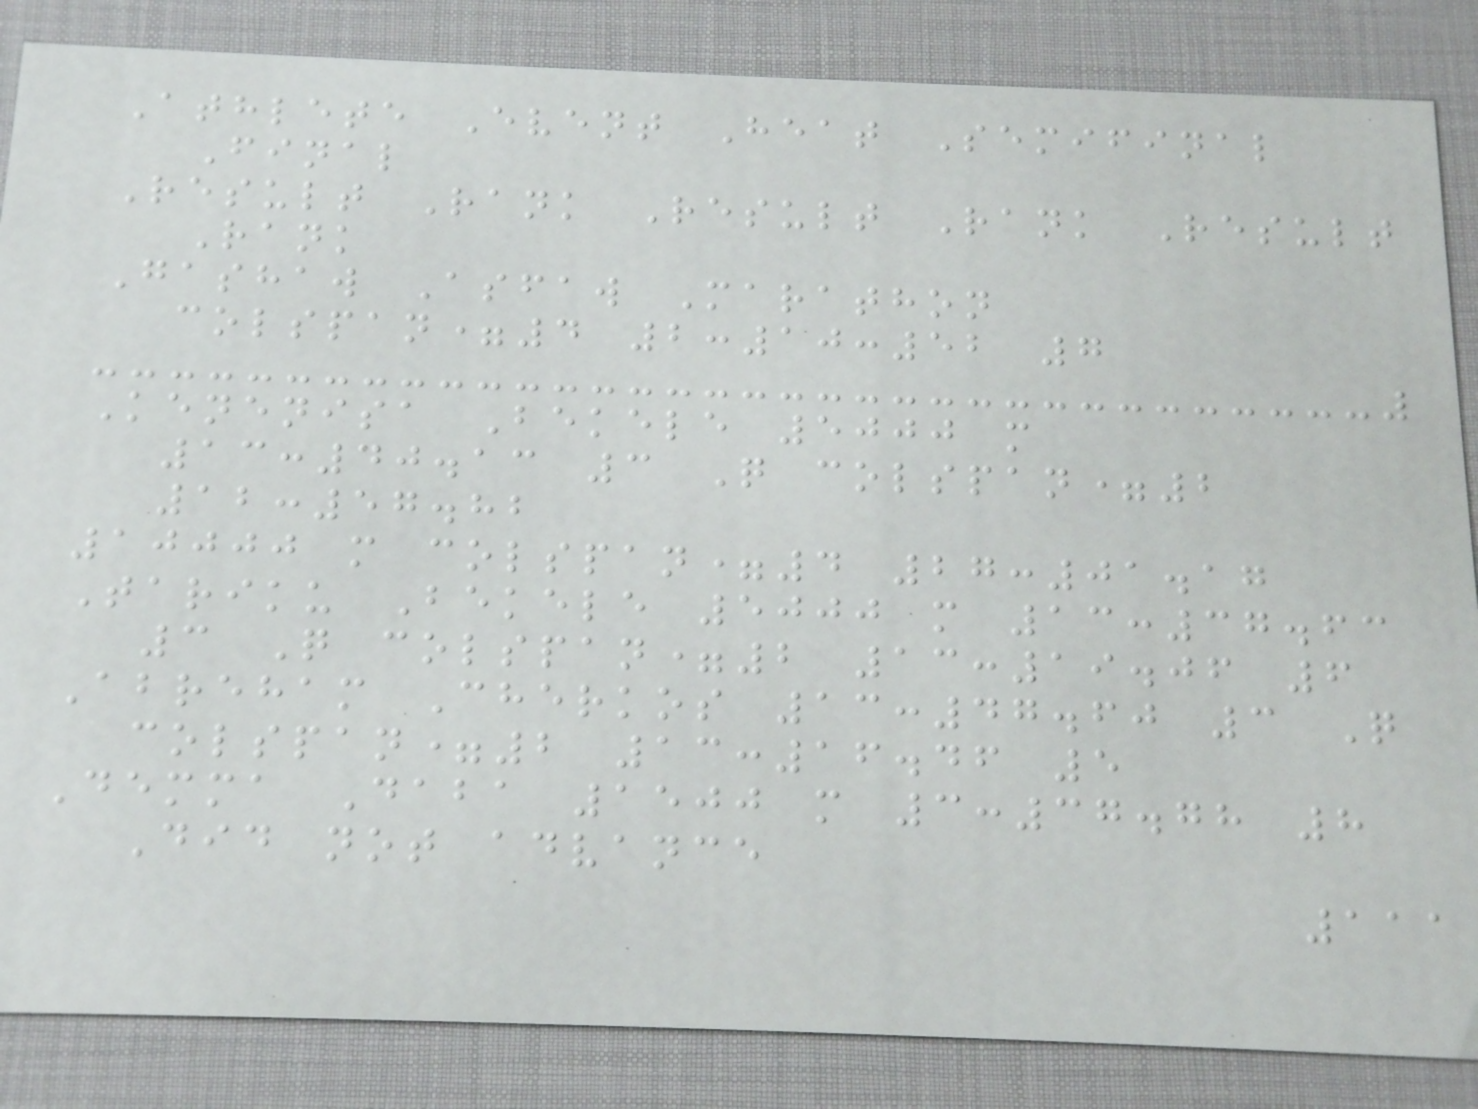Athlete Event Heat Semifinal
Final
Result Rank Result Rank Result
Rank
Gashaw Asfaw Marathon
colspan=4 2:10:52 7
Kenenisa Bekele 5000 m
13:40.13 3 Q colspan=2
12:57.82
10000 m colspan=4 27:01.17
Tariku Bekele 5000 m 13:37.63
3 Q colspan=2 13:19.06 6
Abreham Cherkos 13:47.60 3 Q
colspan=2 13:16.46 5
Demma Daba 1500 m 3:37.78 8
Did not advance
111
